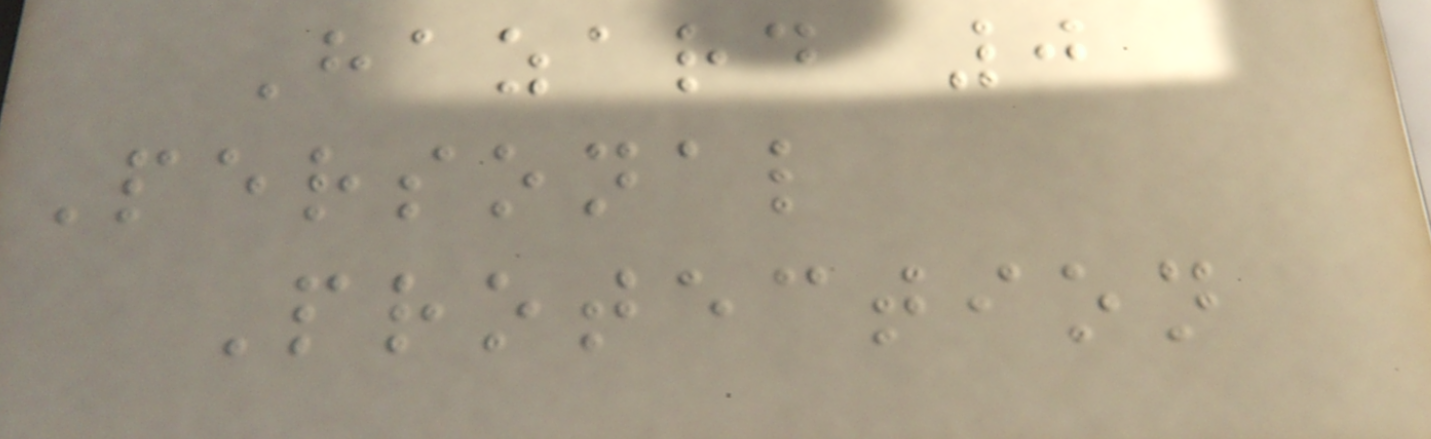Hazard 0
Personal
Protection
